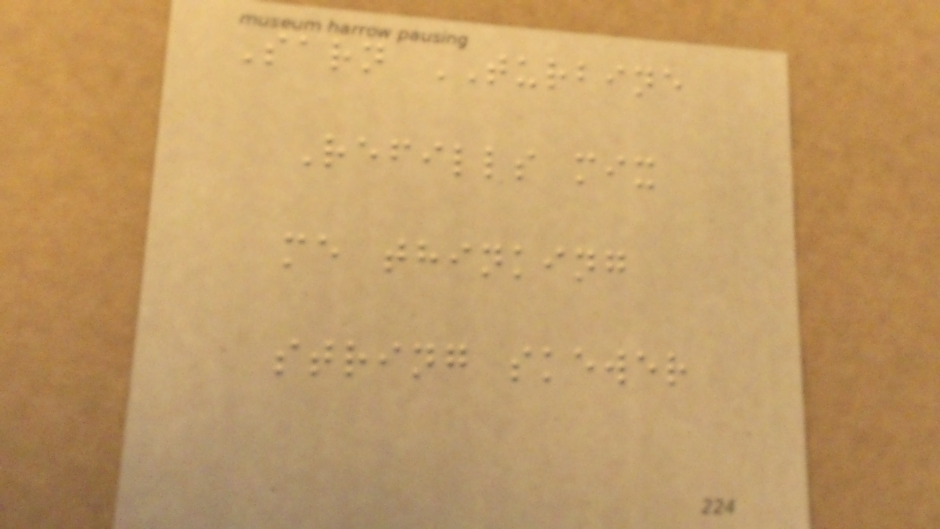Sarn TURBINE
Refills mix
me thinking
string skewer
